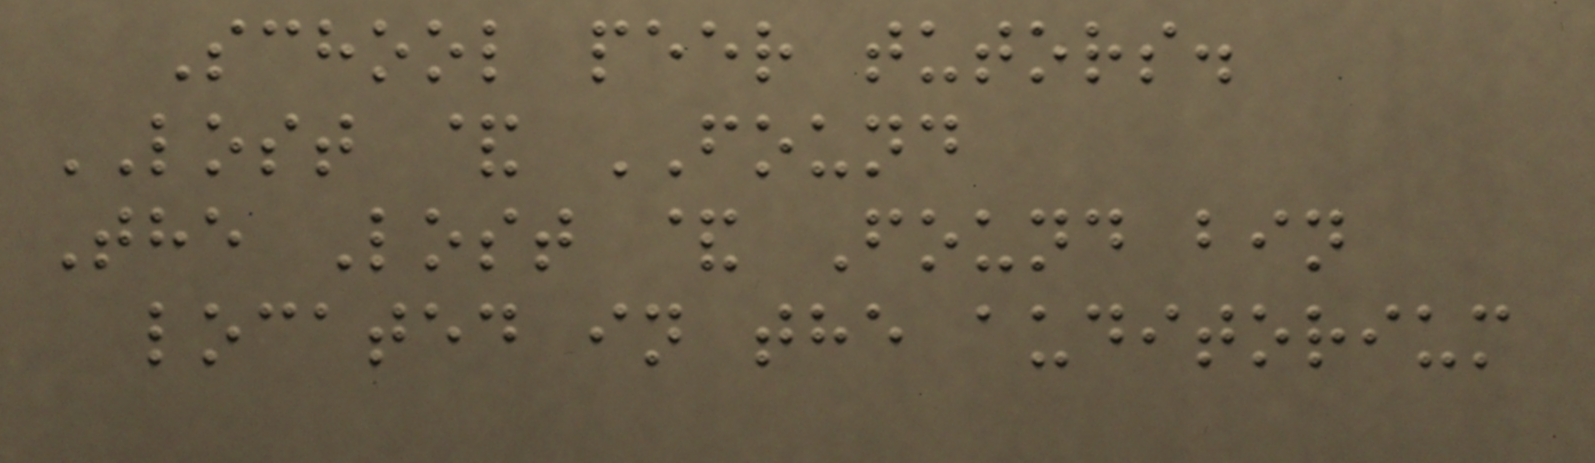School peer tutors.
LOST & FOUND
The Lost & Found bin
located in the auditorium
